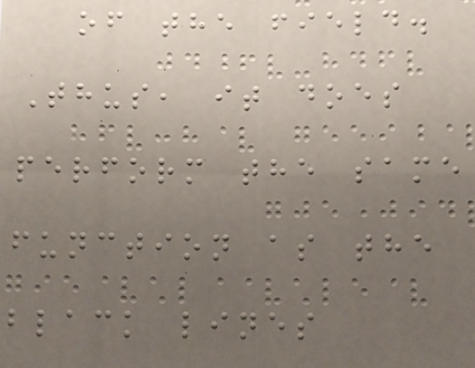of the field.
Thus, it does
perform the same
function as the
black lines
